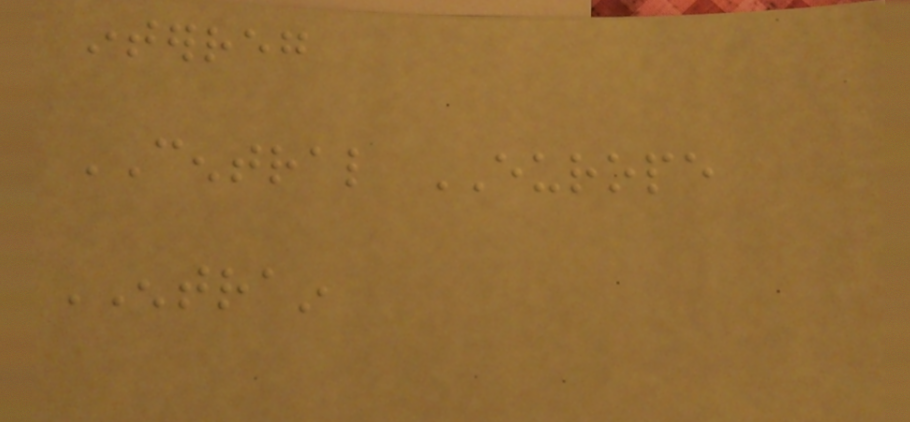interreg
CENTRAL EUROPE
ENTRAIN
